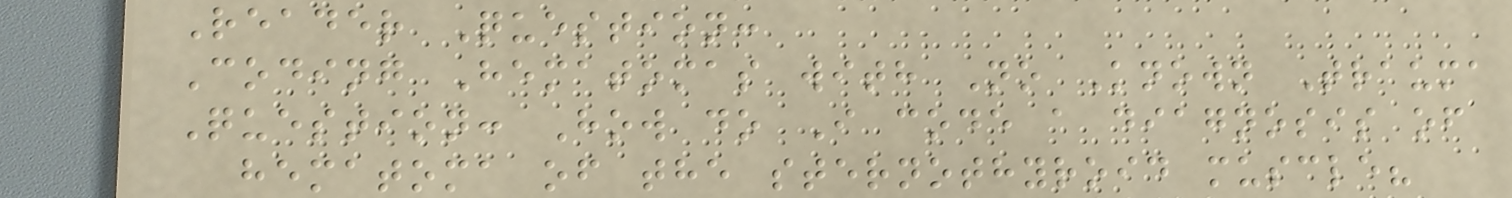Reader Question:
Coding Hematomas with No Known Trauma
Question: How do I code a diagnosis of
hematoma of the sternothyroid muscle?
